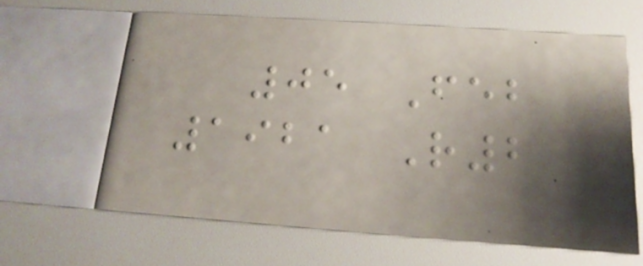05 Feb
1921 R2
